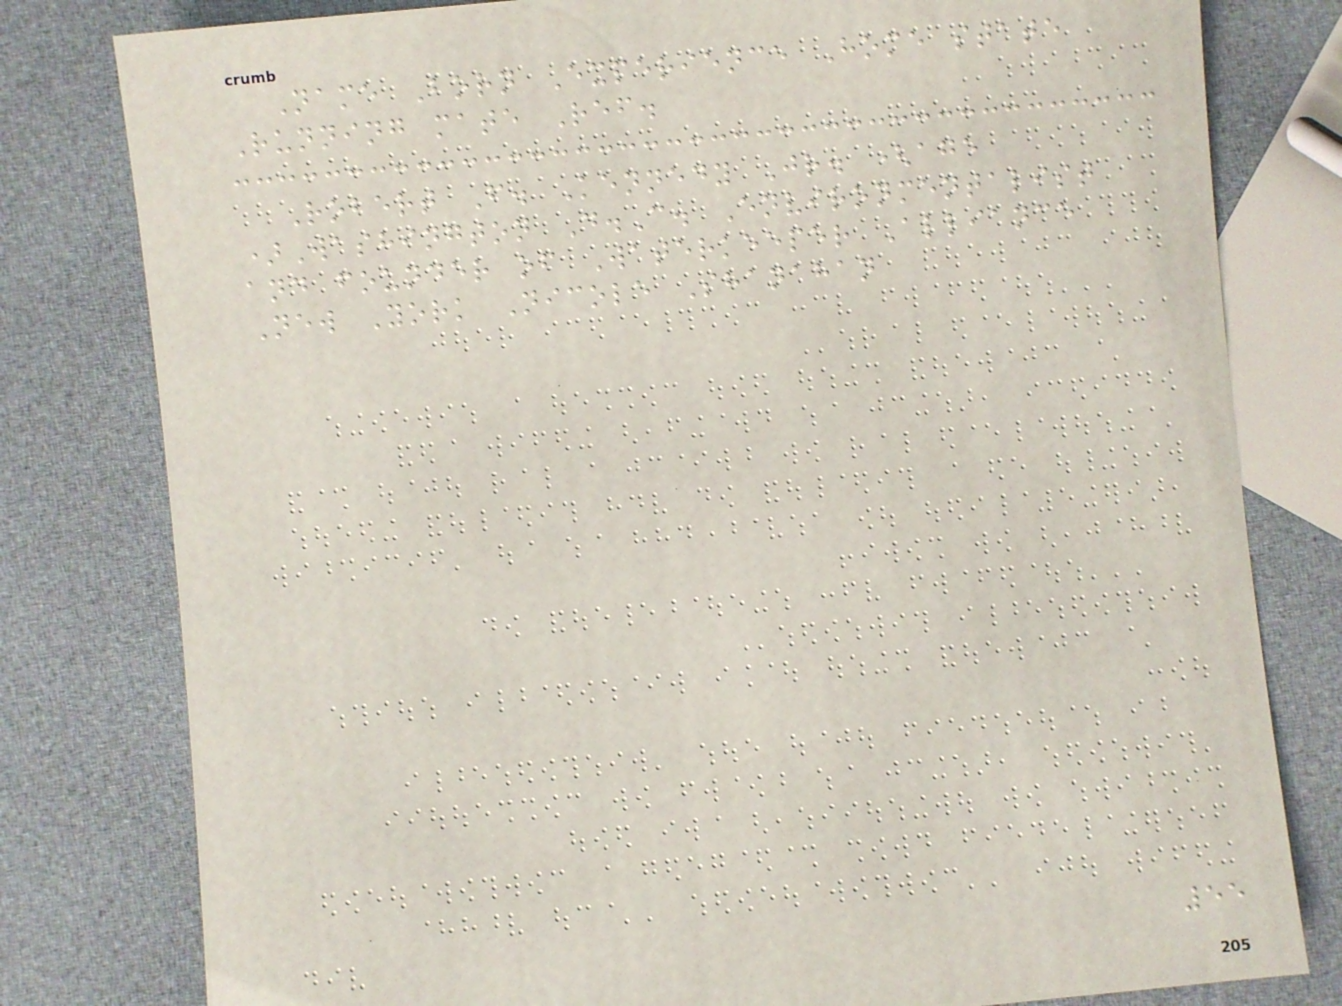Name Born Experience Home state
Running mate Ref.
Robert F. Kennedy Jr. (age
)Washington D.C. Environmentalist
and founder of Waterkeeper Alliance
New York Nicole Shanahan
55
